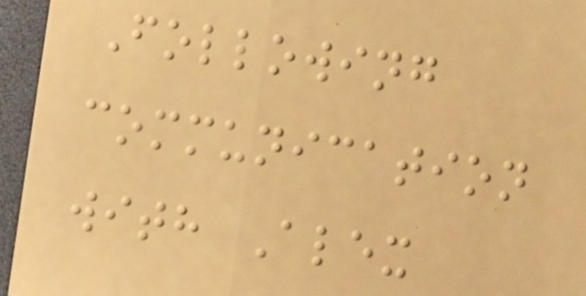Following
communication
with Alex
